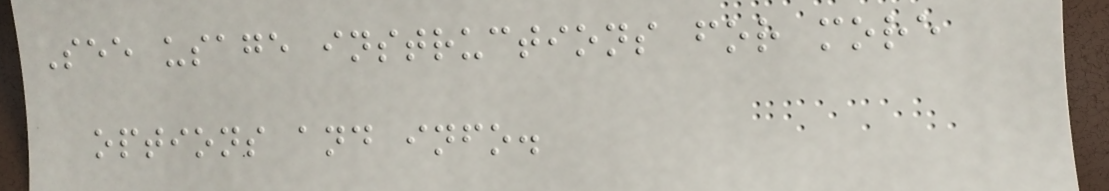See usage instructions for more
options and info.
